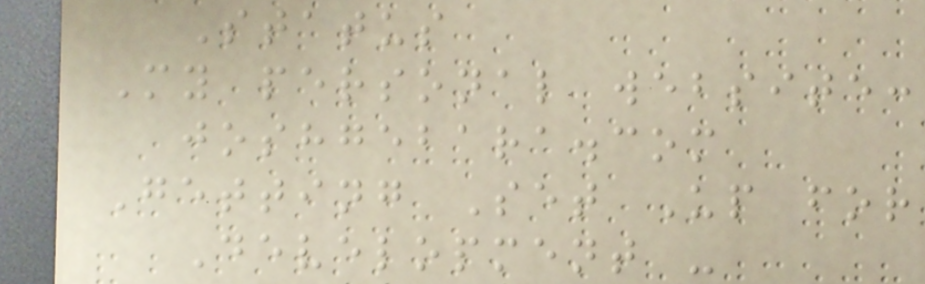Status
My personal website:
joshgebara.com
Getting Set Up for
Development -
